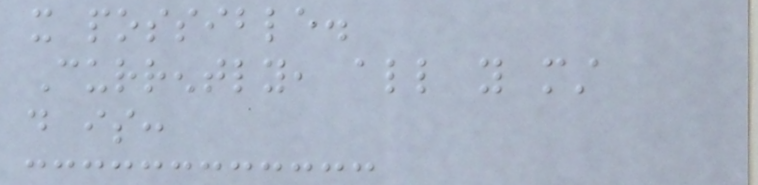it possible.
Currently, all you must
do is:
